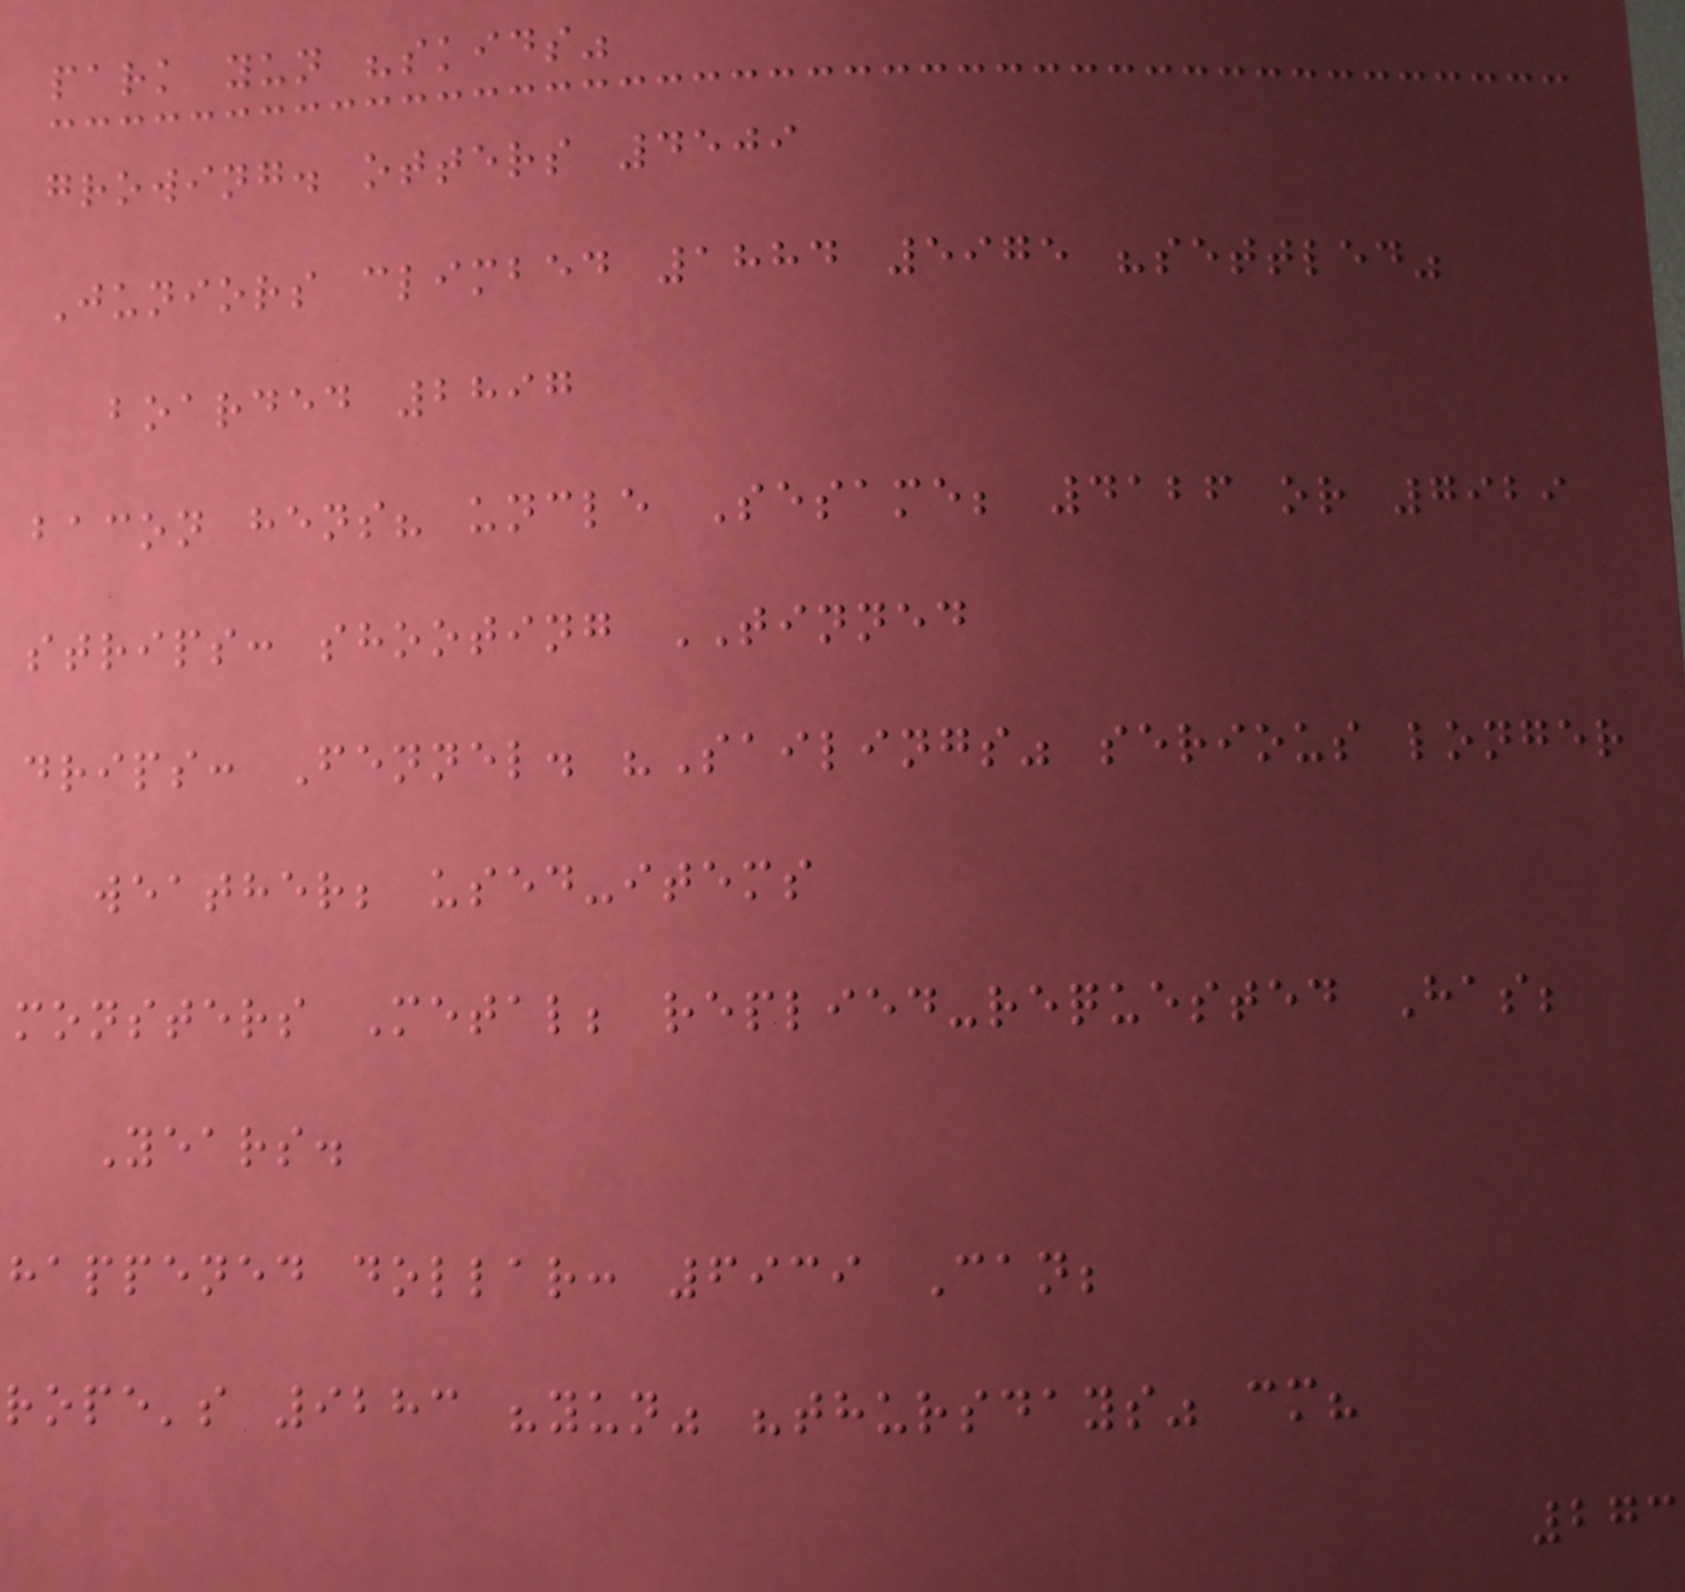park yun "skids"
growing. otters 4509
Juniors climbed 1884 5975 "settled"
boarded 2897
bacon hens? uncle Sesame; 4126 or 7929
strips: shooting TINNED
drips: Fennel. "Sailings" serious longer
weather; used-items
monsters Metal; replied-requested Has;
Years.
happened dollar: 6939 Can;
rope's 9283 "yun" "thursdays" cm?
273
